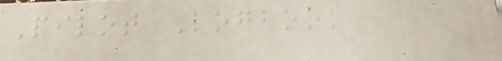Pilot Logbook
